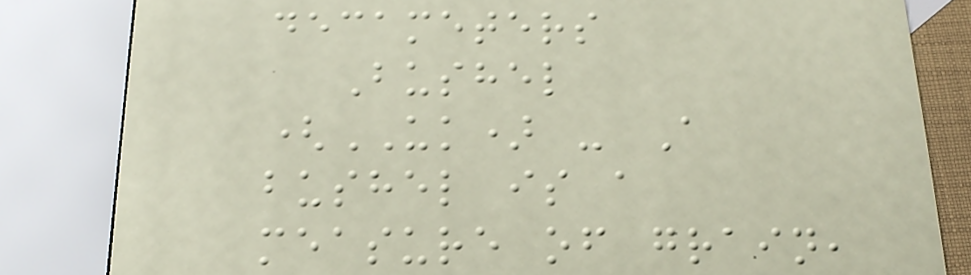decameters
Bushel
(UK) - A
bushel is a
measure of grain,
